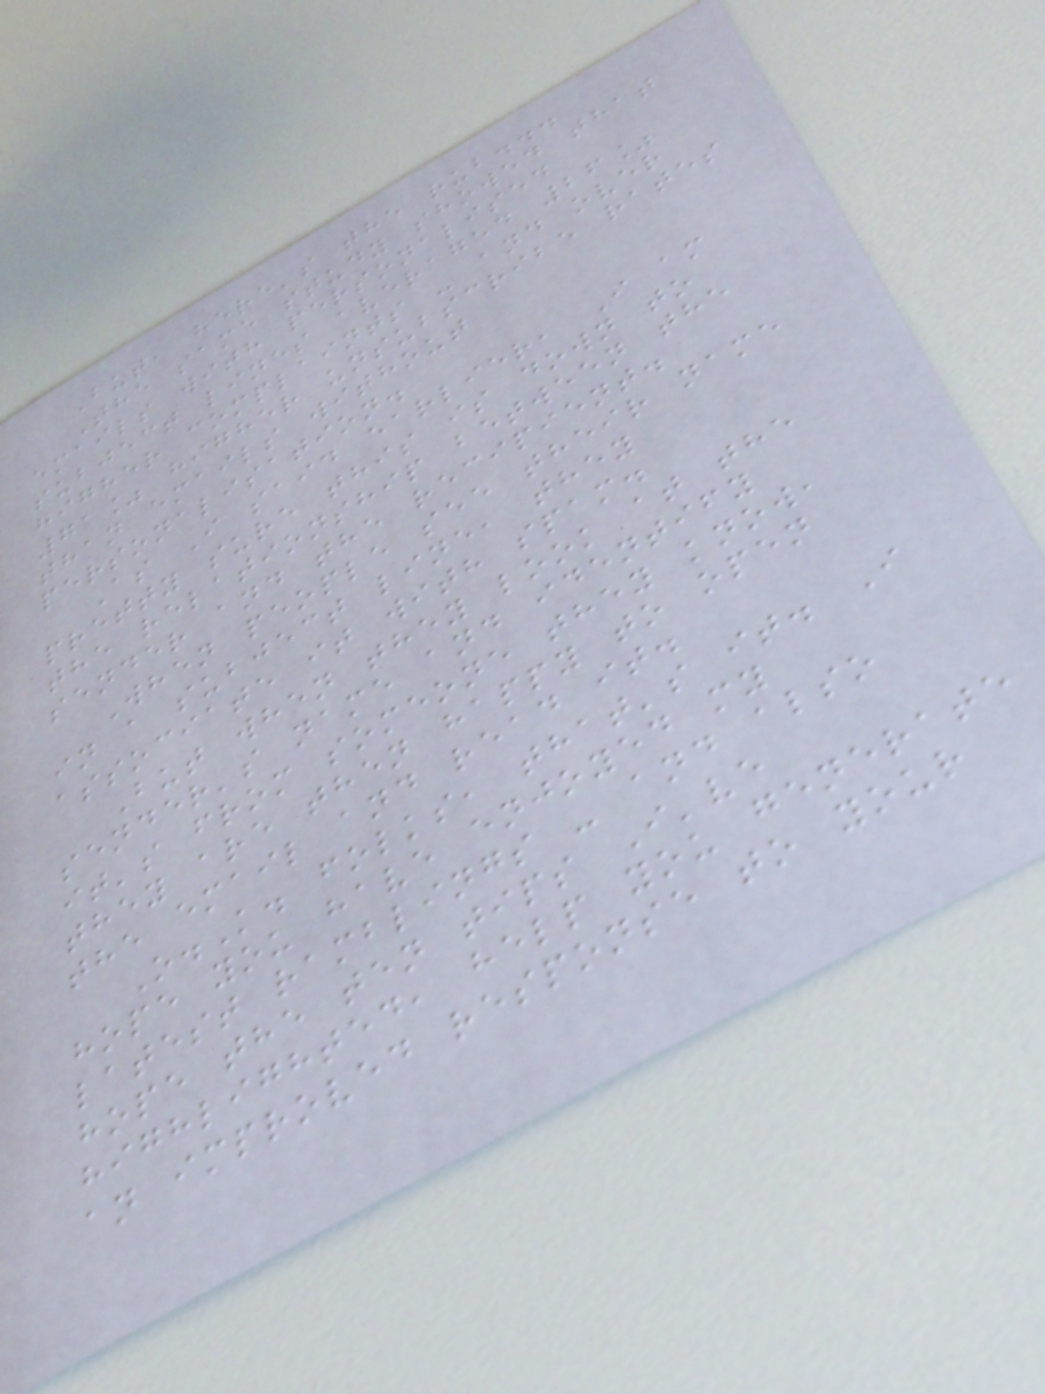But, here's the rub...
The same study showed that
emails with personalised
subject lines averaged 26%
higher complaints - and over
71% higher unsubscribe rates
than emails without
personalisation.
As I said earlier, I am
pretty sure this is down to
the relationship between the
sender and the recipient.
When people see their name
in a subject line, they
associate it with spam.
But when they look at the
sender's name and identify
it's from someone they know,
they are then happy to open
the email and read it.
O.K. folks, that's it. I
hope you have enjoyed my
latest ramblings - and also
hope the ten tips I've
highlighted, help you generate
an improved response to your
